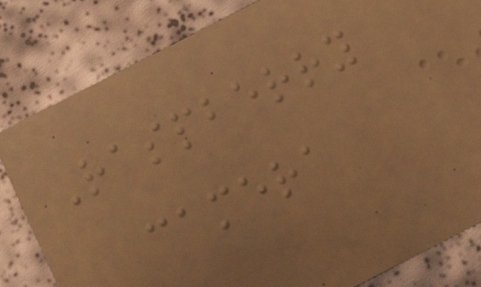Raspberry
camera
